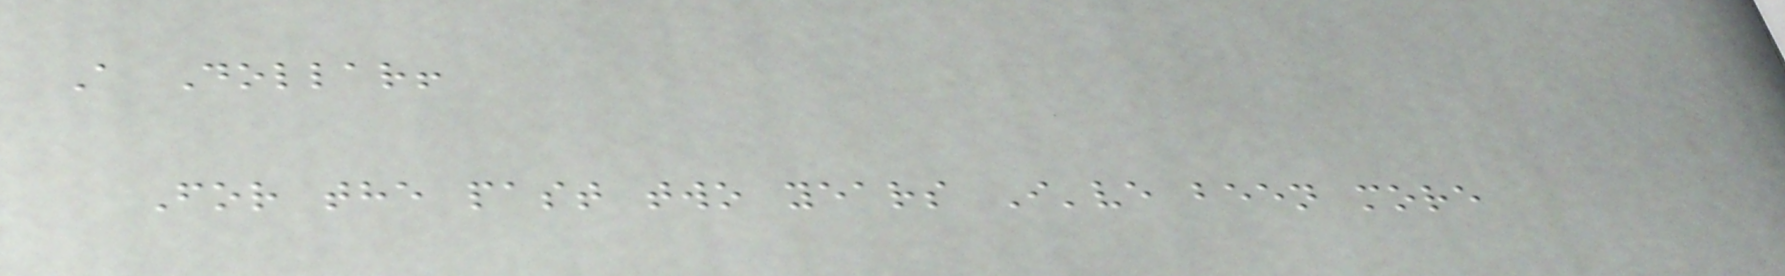A Dollar!
For the past two years I've been more
